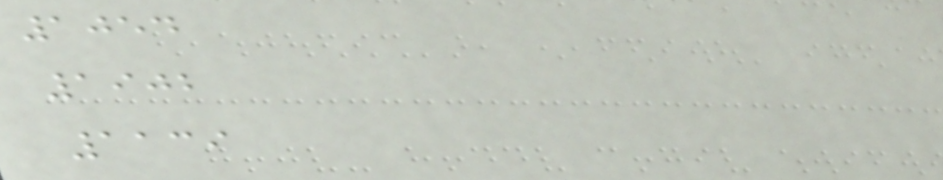1054
1902
1139
